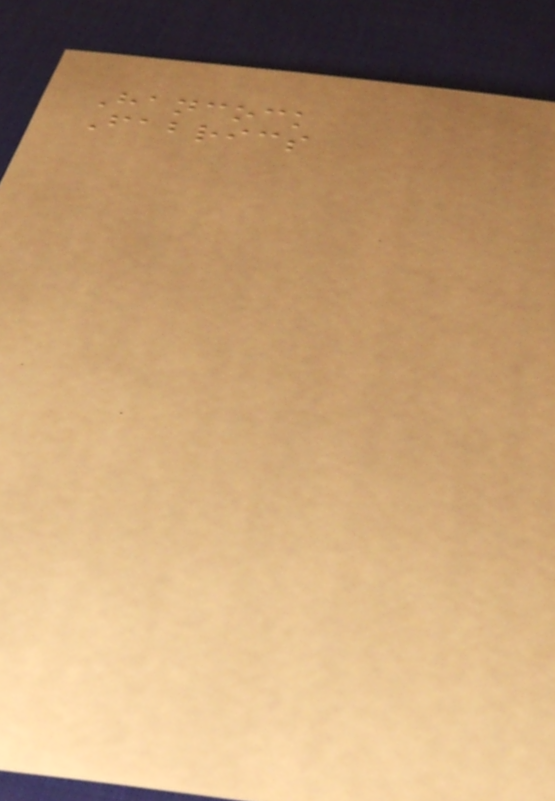Hancock
Fabrics
